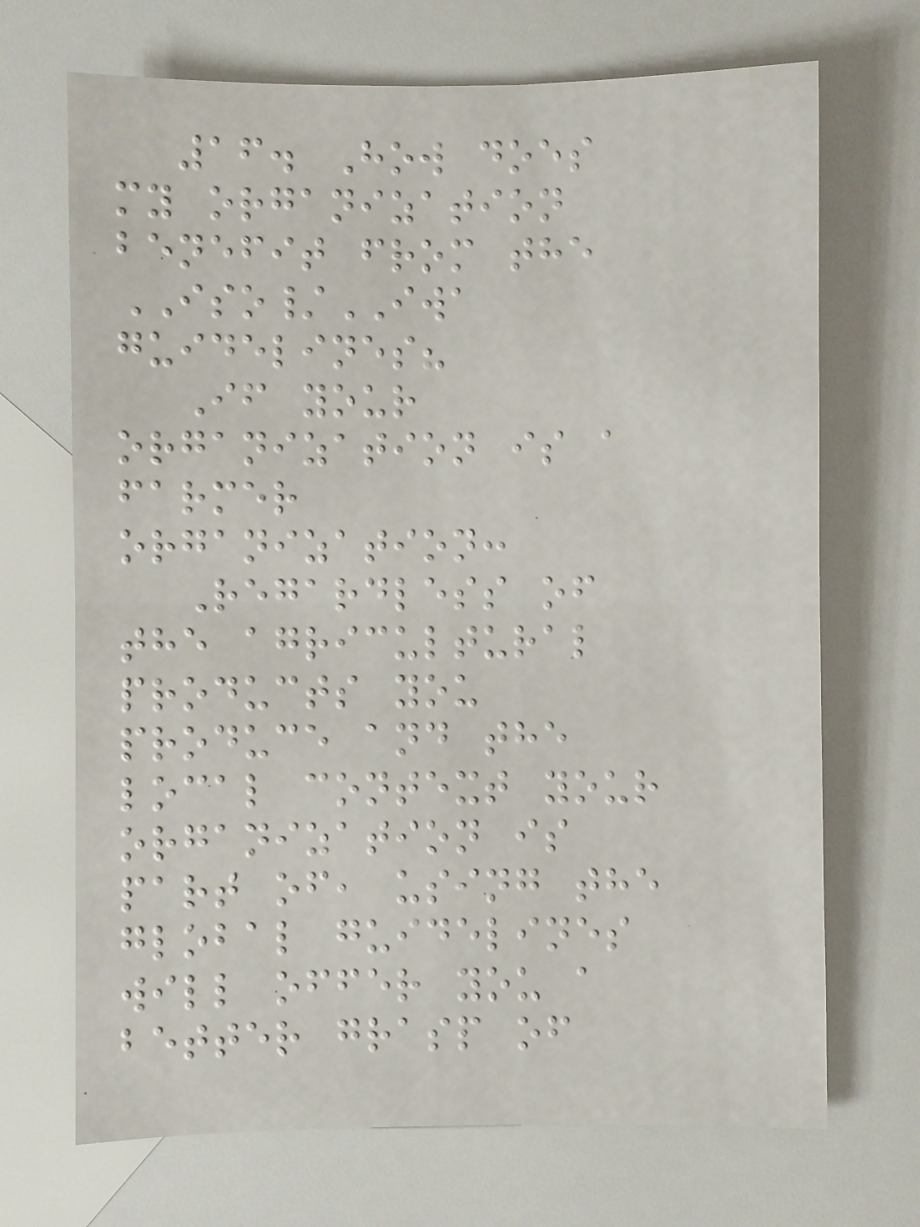16. How does
my organization
benefit from the
ISO/IWA
guidelines?
If your
organization is a
farmer
organization:
Regardless of
the agricultural
products you
produce and the
local context your
organization is
part of, using the
global guidelines
will offer you a
better grasp of
